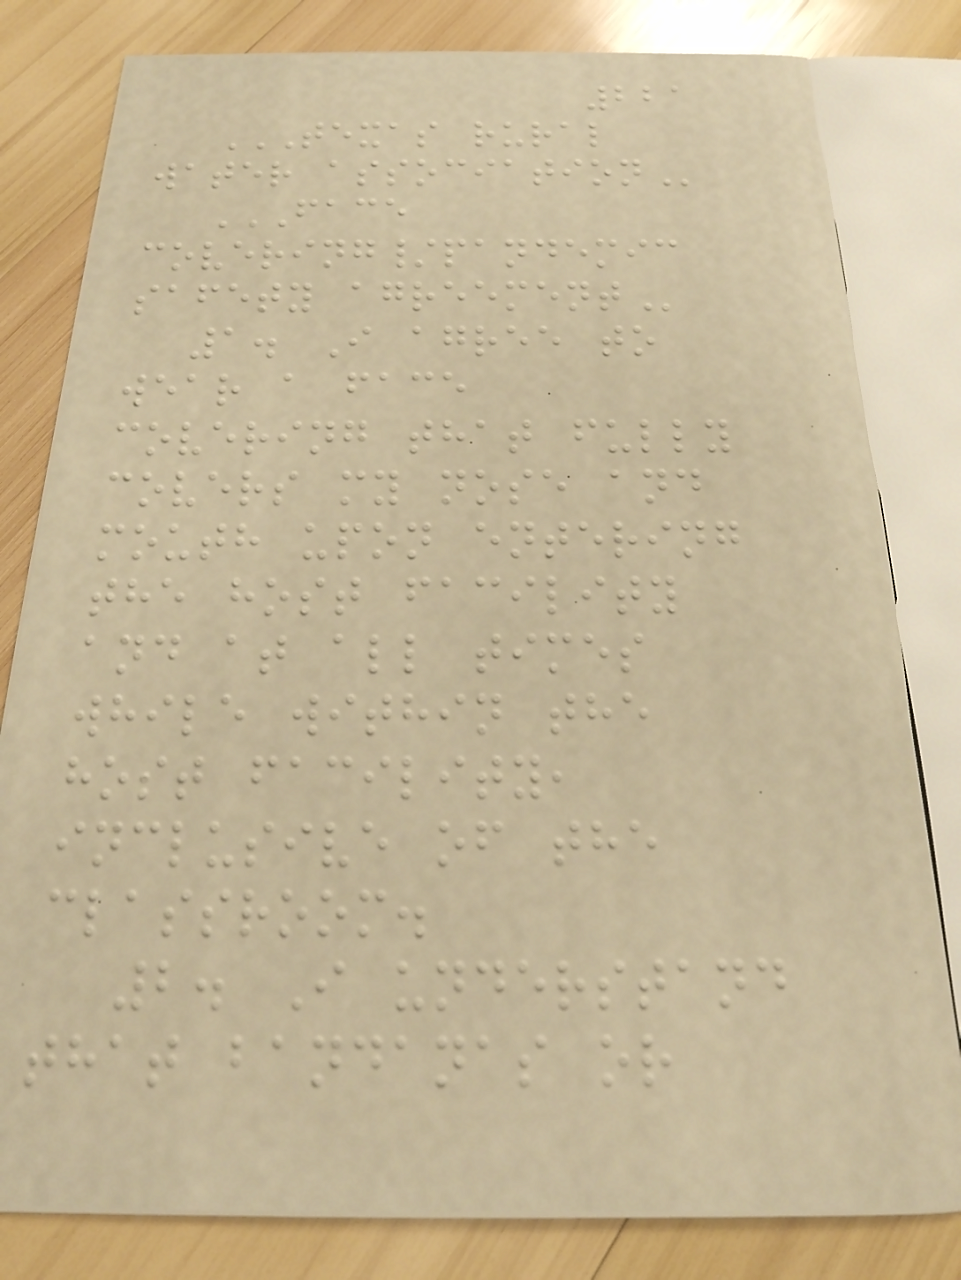221
TEXAS RURAL
WATER ASSOCIATION
FACE
COVERING/PANDEMIC
SAFETY AGREEMENT
1. I agree to
wear a face
covering that fully
covers my nose and
mouth upon entering
the host facility
and at all times
while within the
host facility,
inclusive of the
classroom.
2. I understand
that bandanas or
